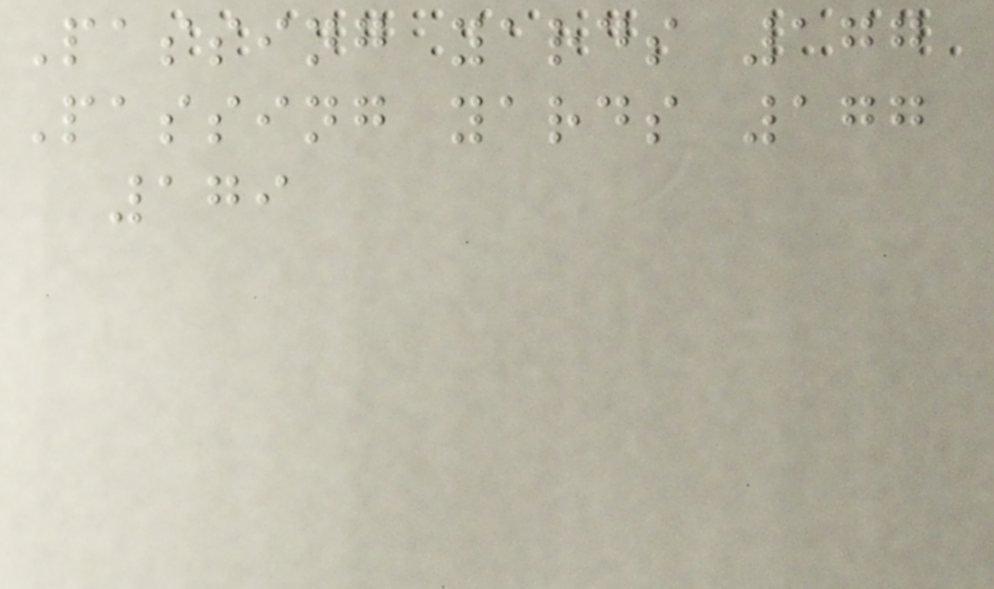Passing yards 177
Passing yards 177
179
